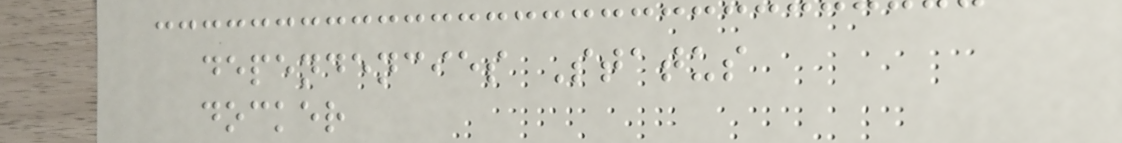dependencies Status
docker
